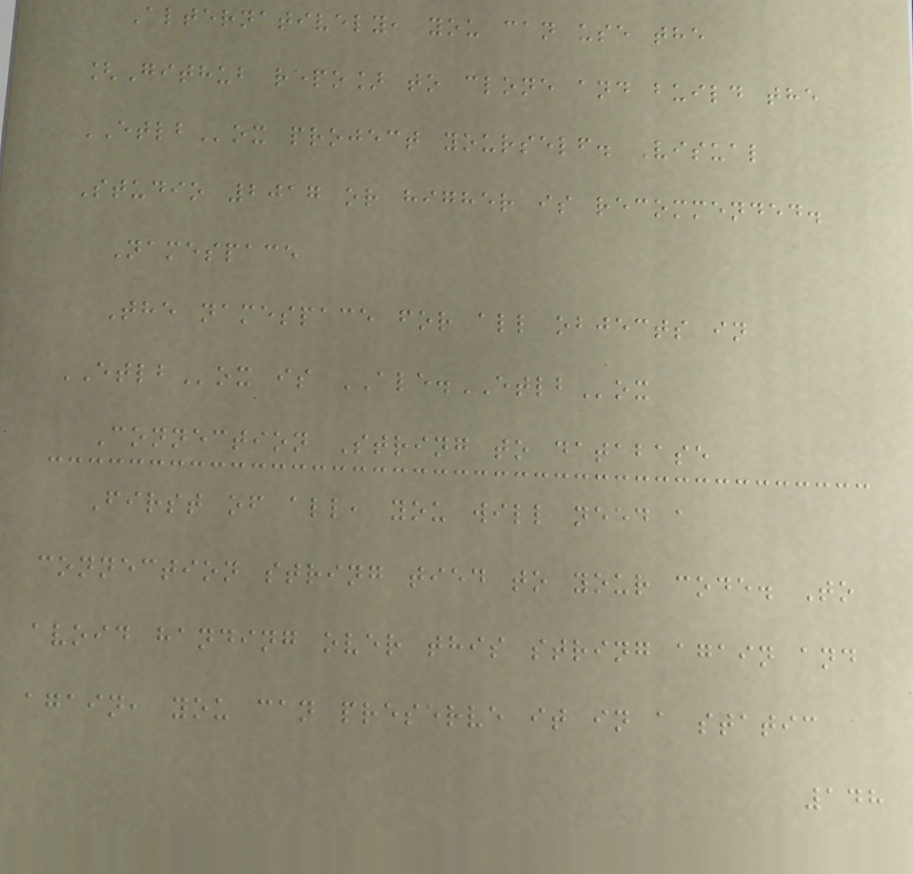Alternatively, you can use the
[Github repo] to clone and build the
ETLBox project yourself. Visual
Studio 2017 or higher is recommended.
Namespace
The namespace for all objects in
ETLBox is ALE.ETLBox
Connection String to database
First of all, you will need a
connection string tied to your code. To
avoid handing over this string again and
again, you can preserve it in a static
148
